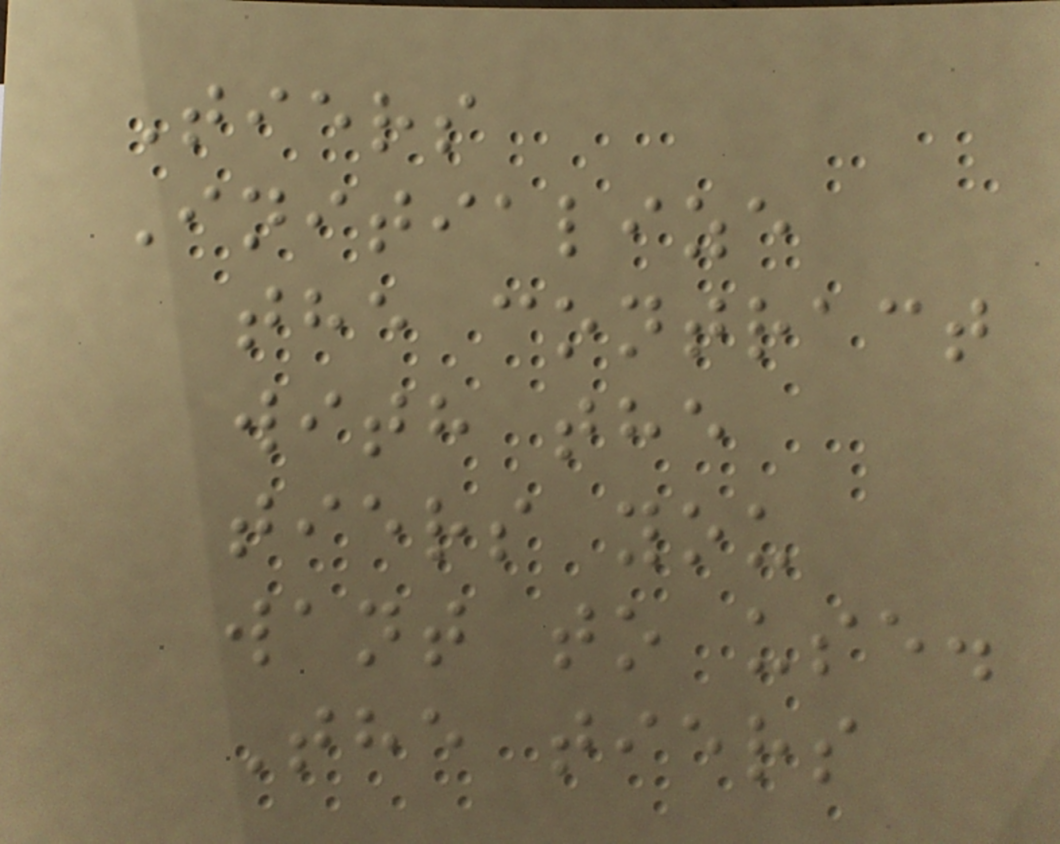Tiers
Initialize
the contract
with the
tiers you
want to use.
The tiers
